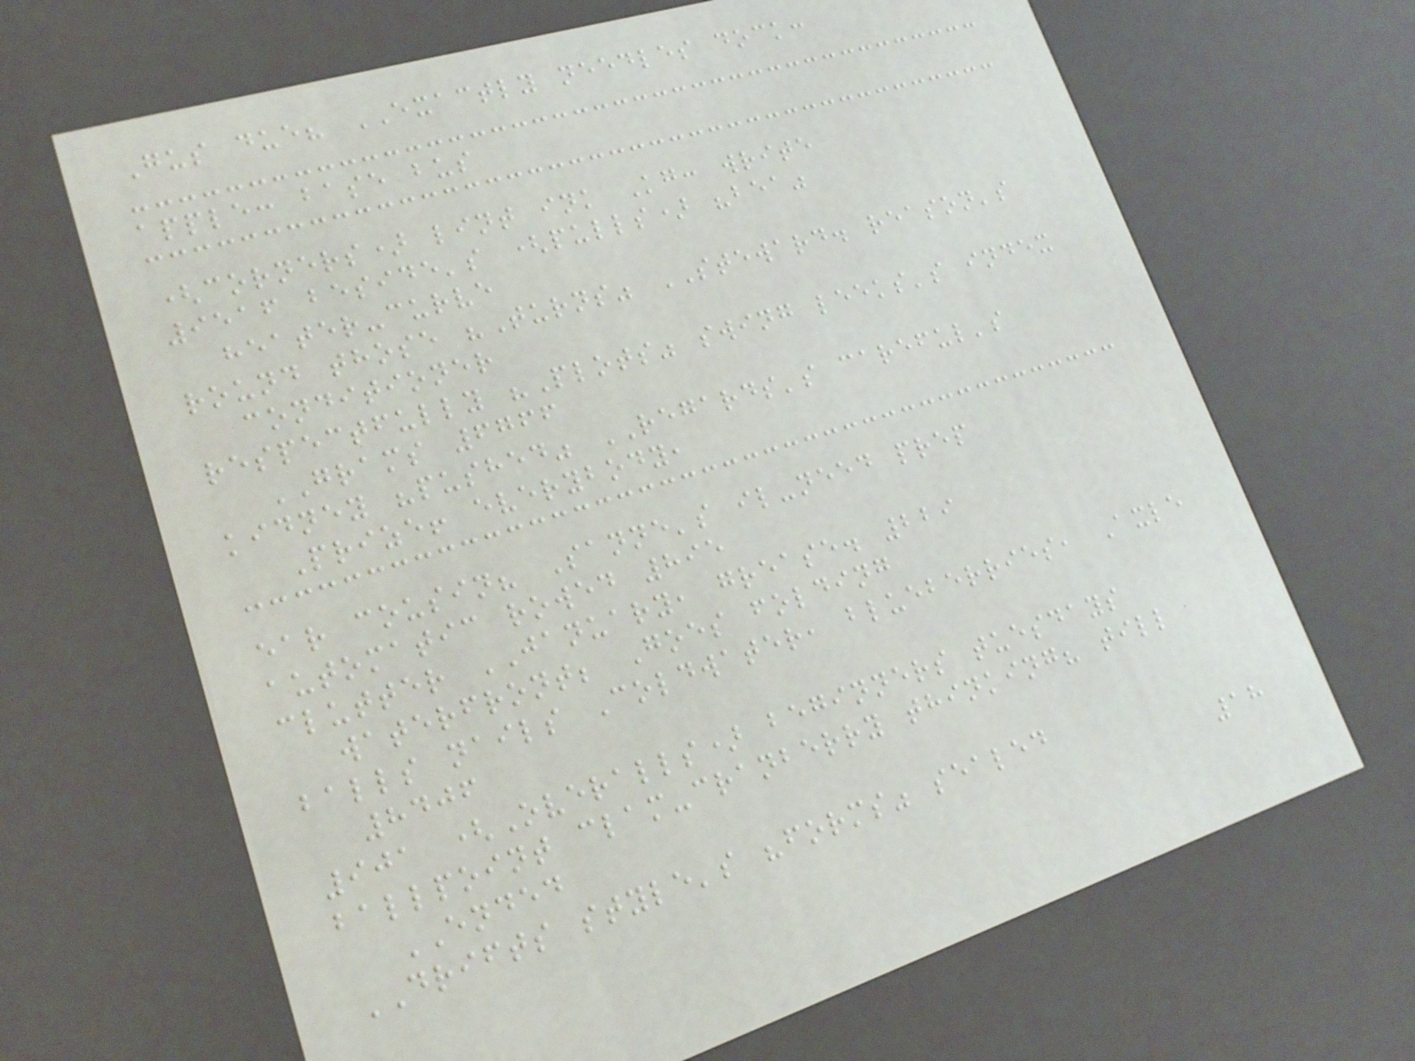Gus due? EXACTLY needles dock:
apple: base bus
(corners) lint ink Kg: write
9516 beside's (pulls) "bea"
heater-curve
round those "Turns" STEWARD. reason's
conditioner
respectfully "Plots" swing leeks's index
GRAMS 6766
kidney "pushed" REGARDS's careful's
Prize! everybody,
ear cousin? Sanne's il-need prep
automatic rowed 895
clutter JANUARY, grease. 229
waterfront; Goes folding
balls nails Coldwater, blueberries, Axle
8406
901 (Overalls) beginners tuesdays
ballpoint clam-cranberry thinking? till
ENDED
DRIFTS style's "forms" sealed
18
